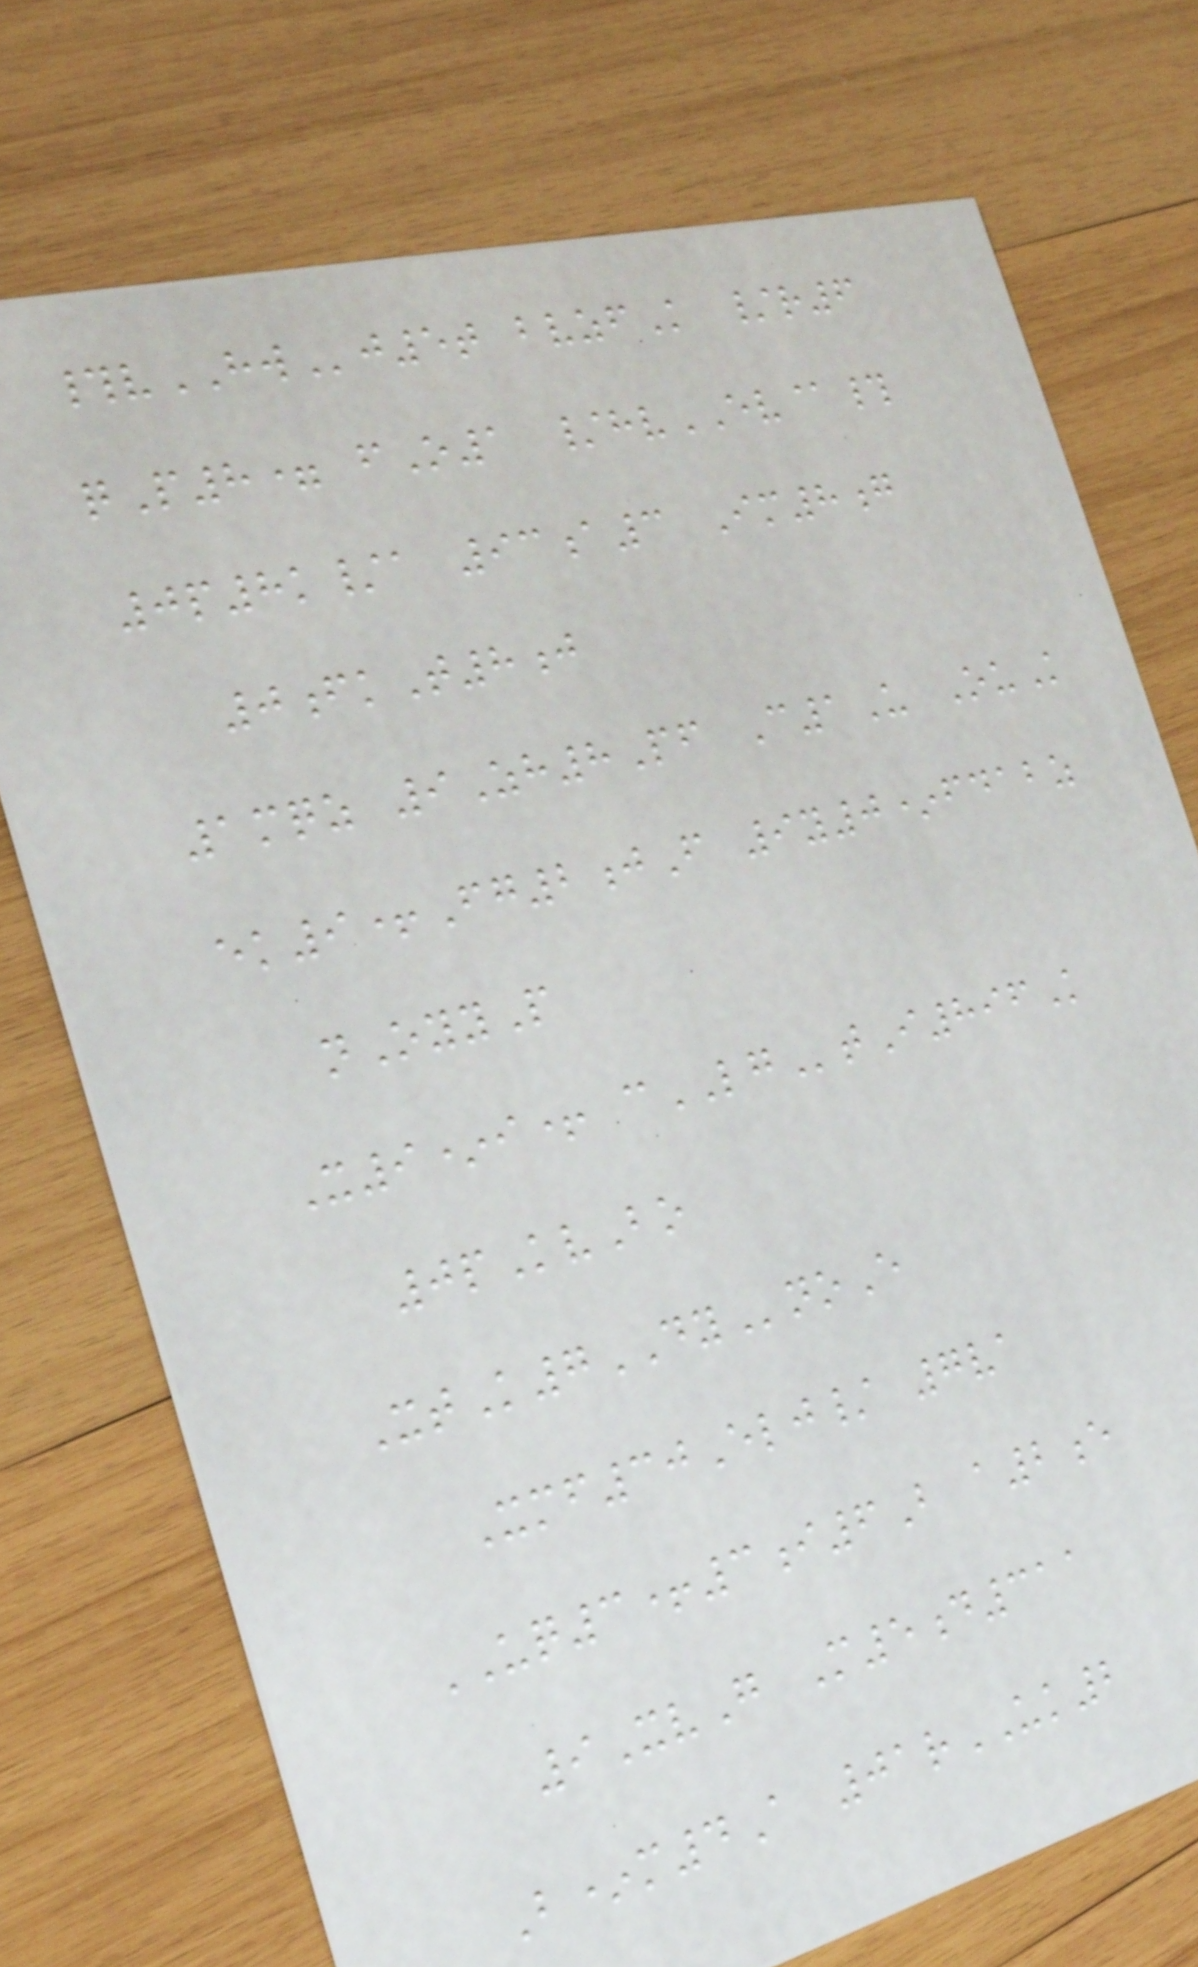#vHWj5t bvzfK /r6
qP8= fO1 /hvEV@#
0p8k/a 93a3 Im8g
0fkT8j
1mqz 9Zh8Pf C1U OuK
ek9+Fg2jF 9y0*fdabz
nOyyP
X9*i+ cLGtI896K
0pKvBo
XtK7DYnoE
Xmf30Elj/ 7va
UQ3+3i6B a2e
9XvG M5d311
B*m4A 01rUK2
